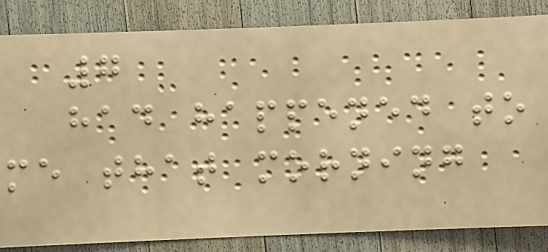7
had happened to
me that morning
